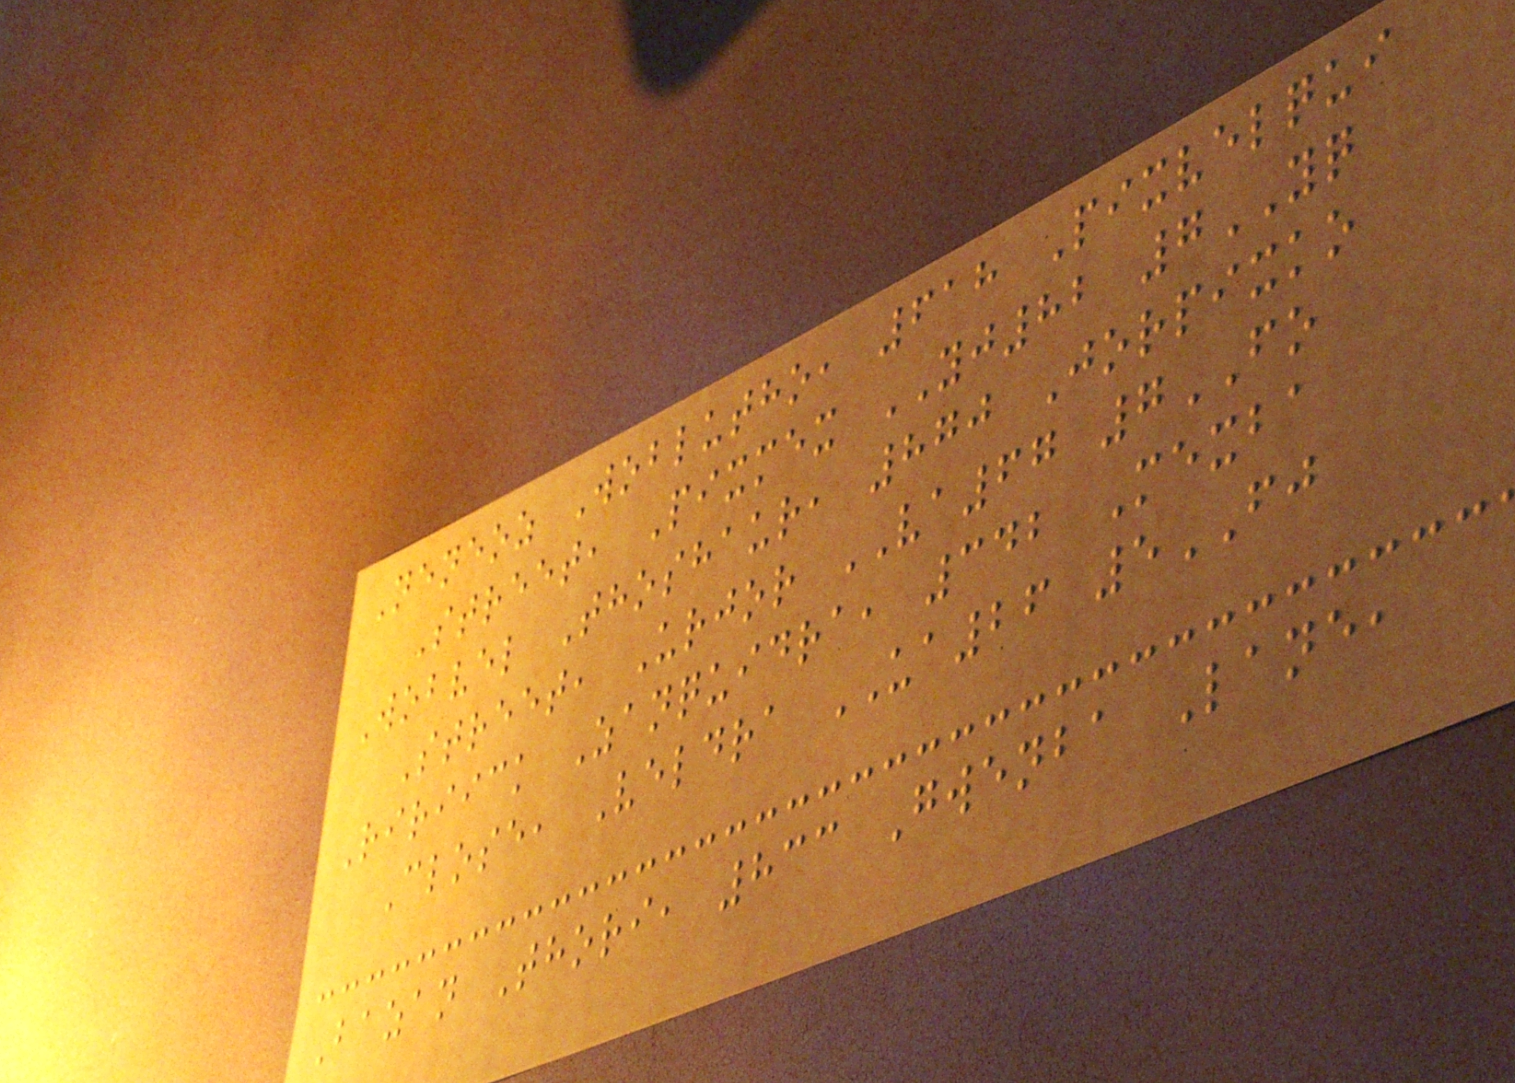Neneoz Woblutho, 618 Pixvelqui
Street, Pixmex YJ82 7YQ
Wobvel Thoshaur, 870 Jorpixko
Street, Urjor VA67 7FO
Ririick Zanquidra, 342 Mexba
Close, Veldra UA26 5FJ
Bazan Thori, 833 Gwenba Lane,
